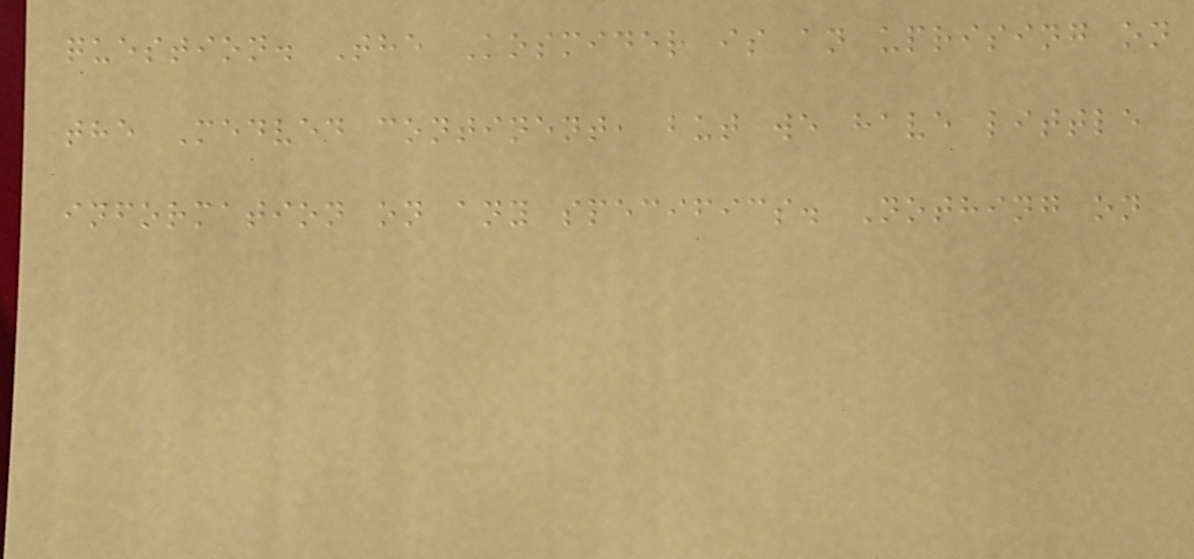question. The Kosmider is an uprising on
the Medved continent, but we have little
information on any specifics. Nothing on
